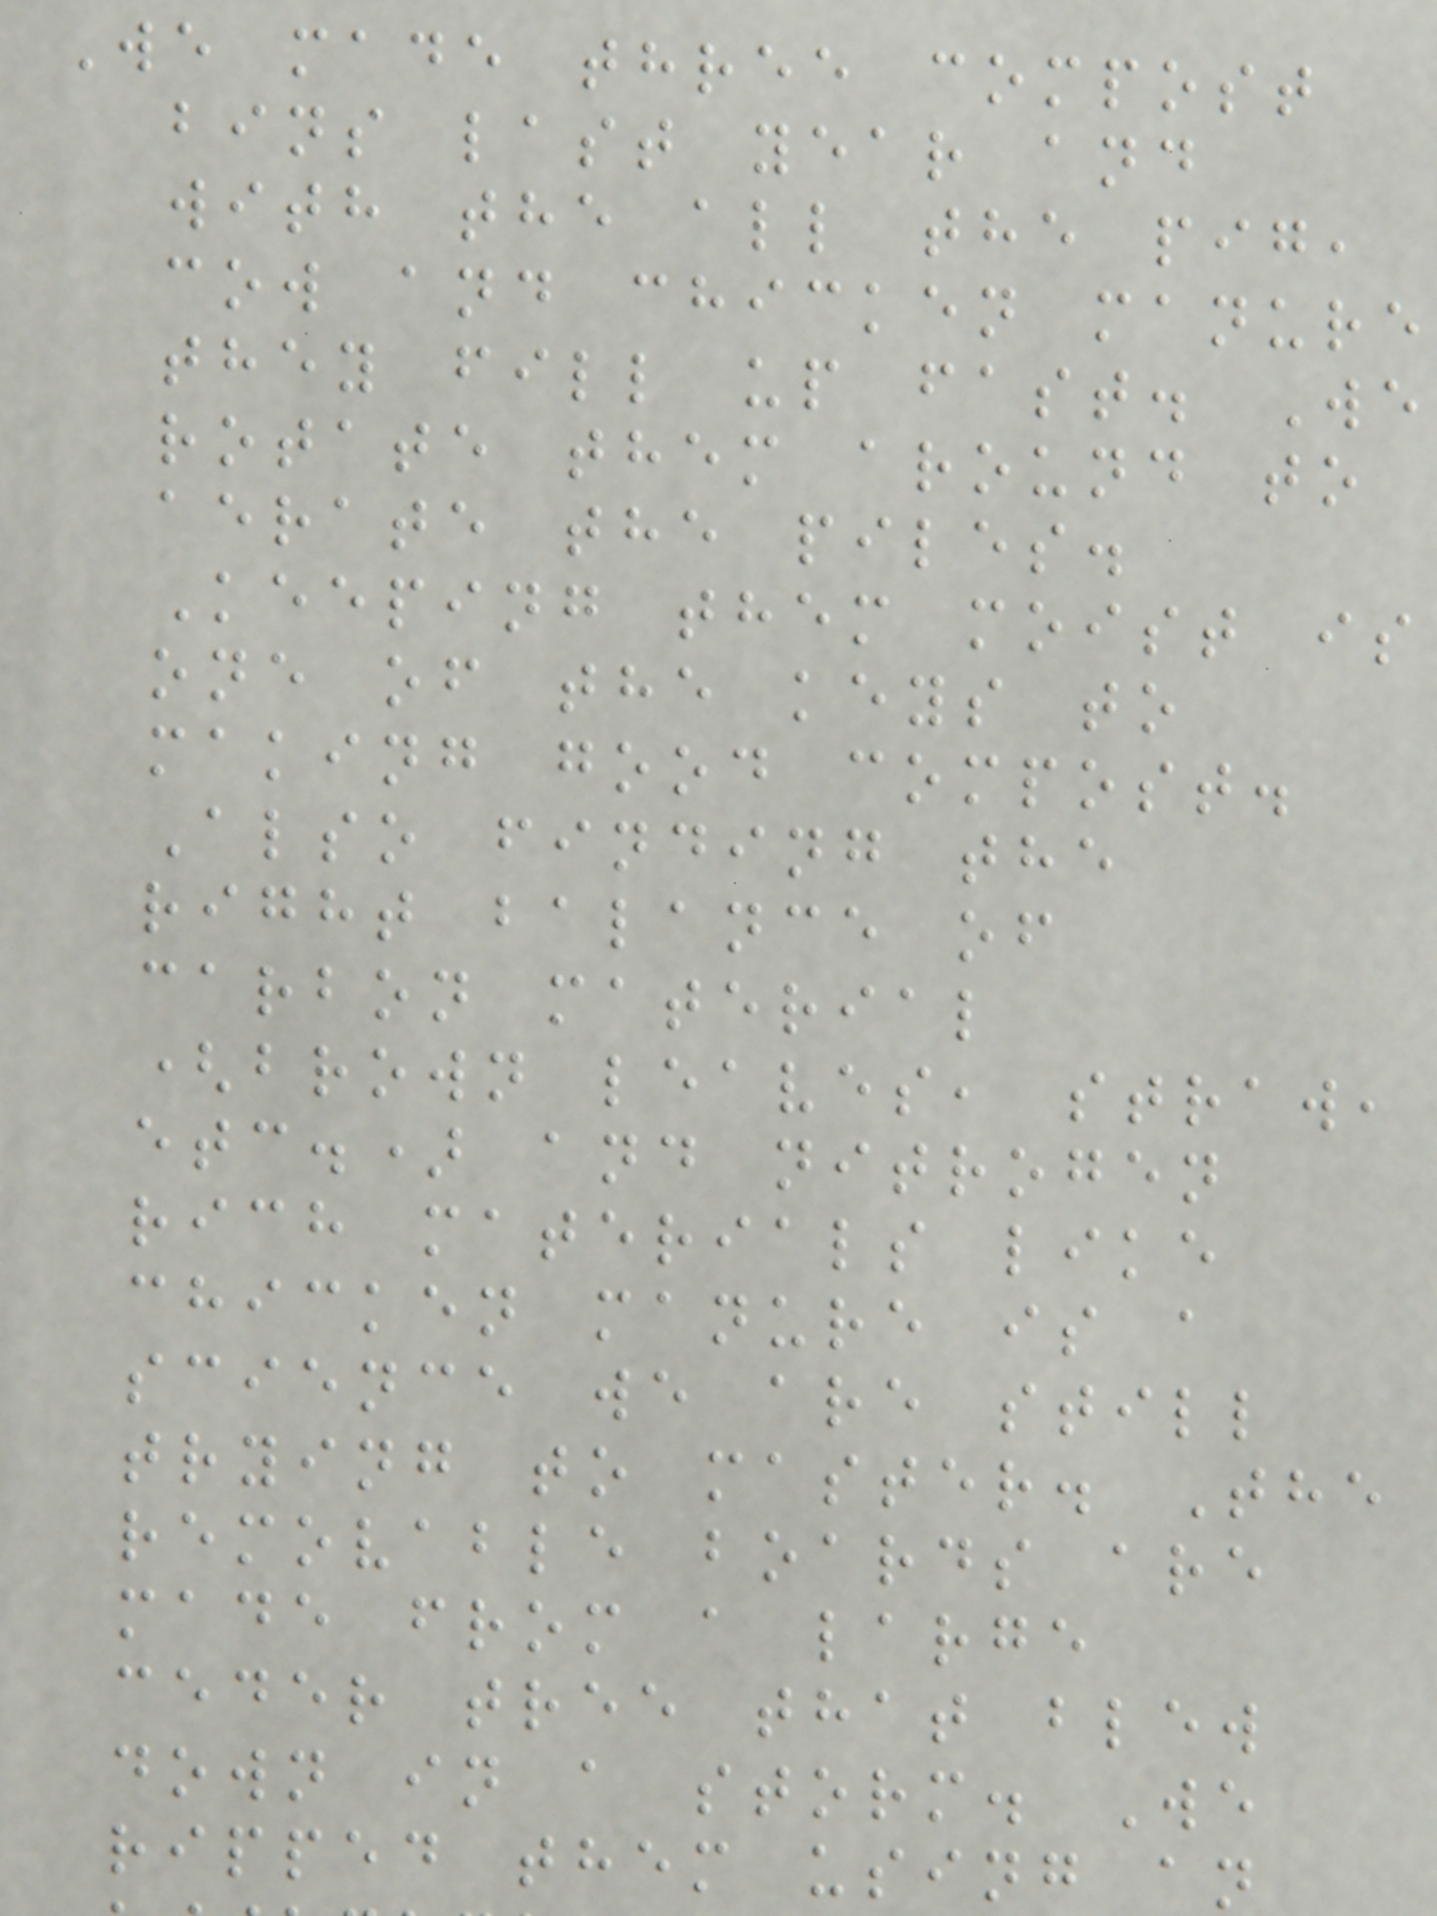We made three compost
bins last year and
with the all the pig,
cow and chicken manure
they fill up fast. We
rotate them around to
aerate the piles.
Keeping them moist is
one of the keys to
making good compost.
Also finding the
right balance of
carbon material
(brown leaves, straw,
etc.) and nitrogen
rich materials like
chicken manure is a
science we are still
trying to master. The
removable boards are
made from a large
ceder tree that blew
down in a storm. We
ripped them using an
